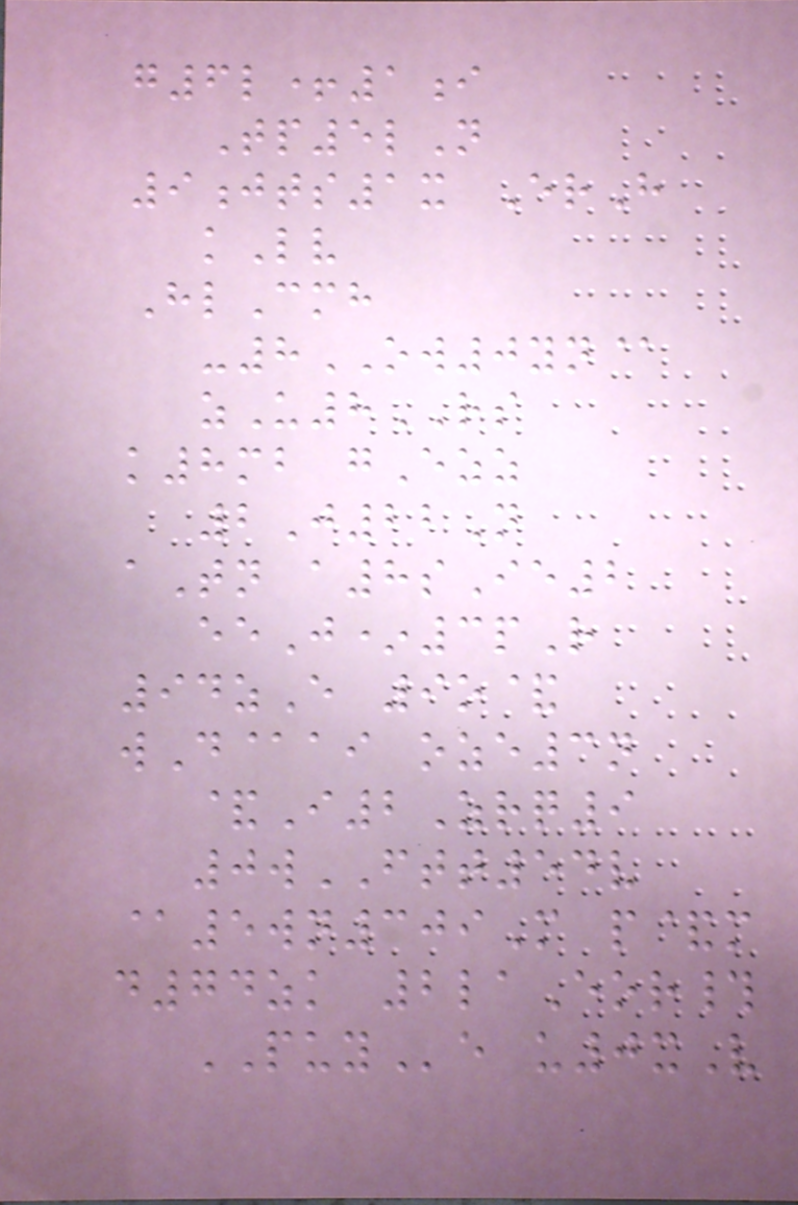g6l+1i
Tp5lN
9jts1x ErH
kLv
HlCmh
-8OW0yn@
zU8RS
k8mb gEzz
2J22N
aTn a8sIe2
eeJ*3pR
94zE 9o&
wD@ai oze3n
&I2Zrq9
0wFTT54v
@5wn309M p&m
d74zk 2laEor#
PUYe u0xV
